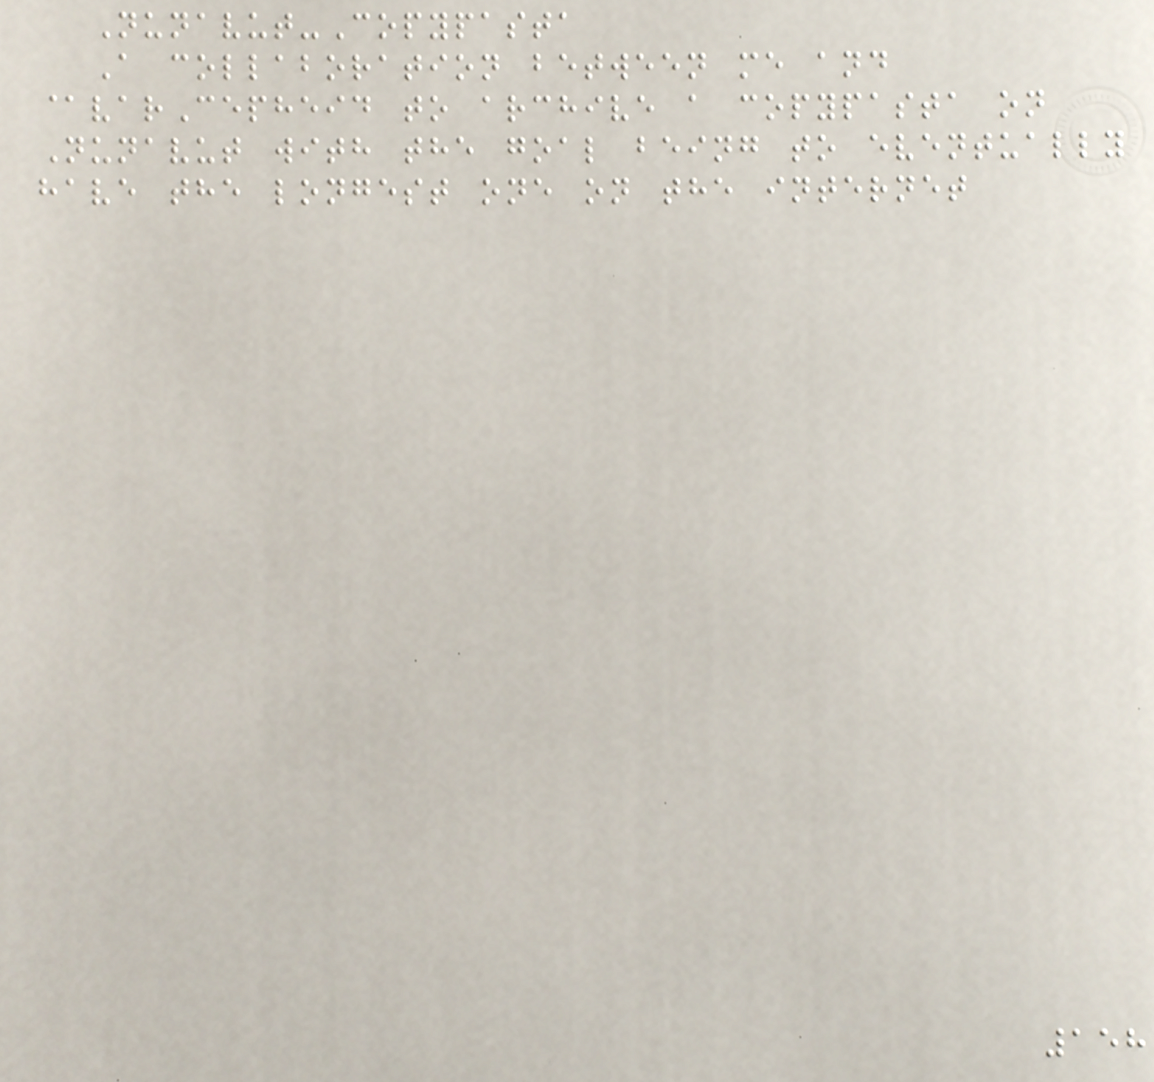Nunavut-Copypasta
A collaboration between me and
@varCepheid to archive a copypasta on
Nunavut with the goal being to eventually
have the longest one on the internet
158
